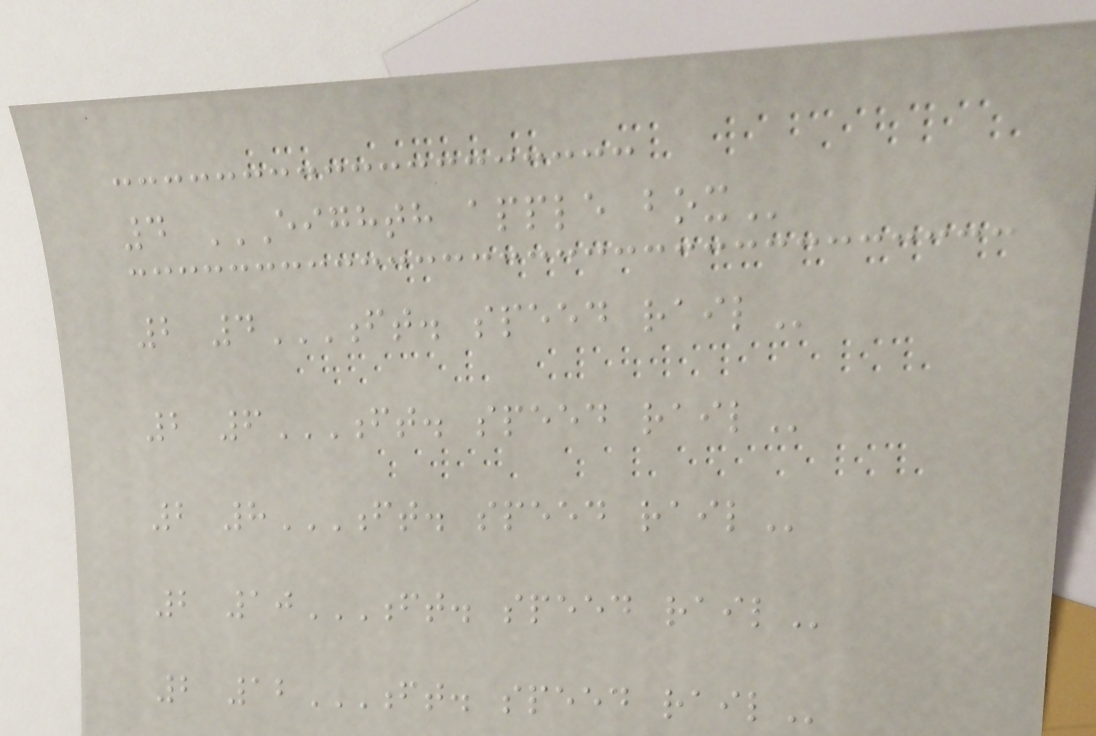4 EIGHTH APPLE BOX
2 4FT. SPEED RAIL
2 6FT. SPEED RAIL
2 8FT. SPEED RAIL
2 10FT. SPEED RAIL
2 12FT. SPEED RAIL
